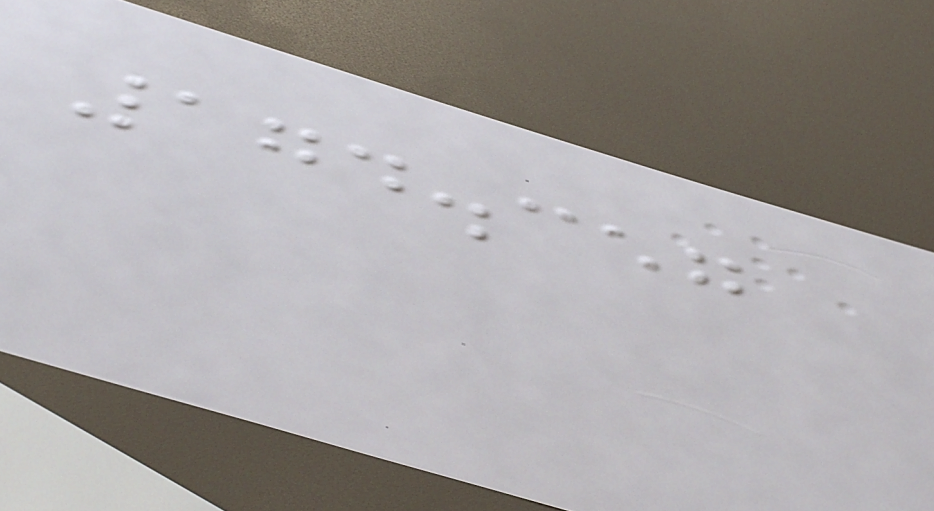174.357
